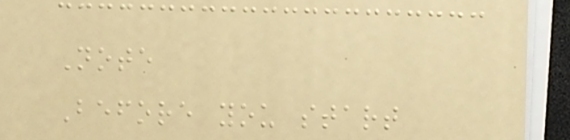Note
Before you start
